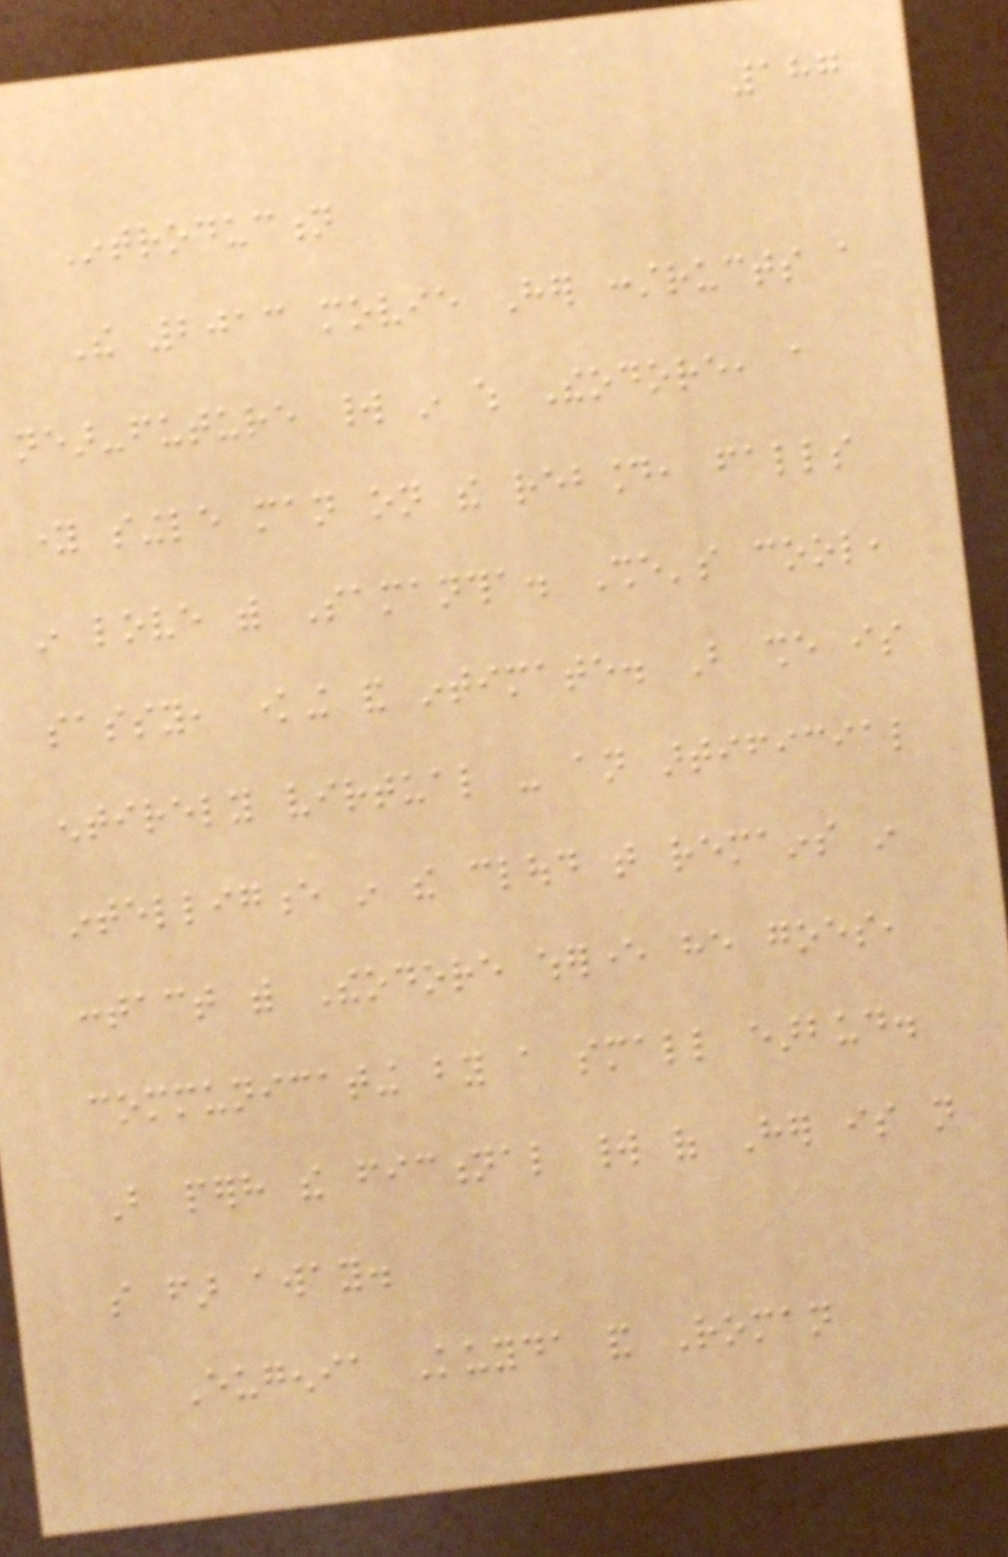187
Introduction
The 2013 movie Her constructs a
near-future world in which Theodore, a
young single man on the rebound, falls
in love with Samantha. She's cool,
sassy, knowing and intimate. But she is
entirely virtual - an artificial
intelligence in the cloud that remains in
contact with Theodore wherever he goes,
communicating by a small earbud.
But perhaps the fictional world of Her is not
so far away.
Eugenia Kuyda and Roman
